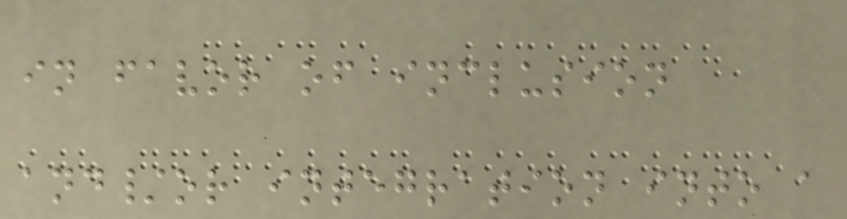in favor of inclusion
and/or integration into a
